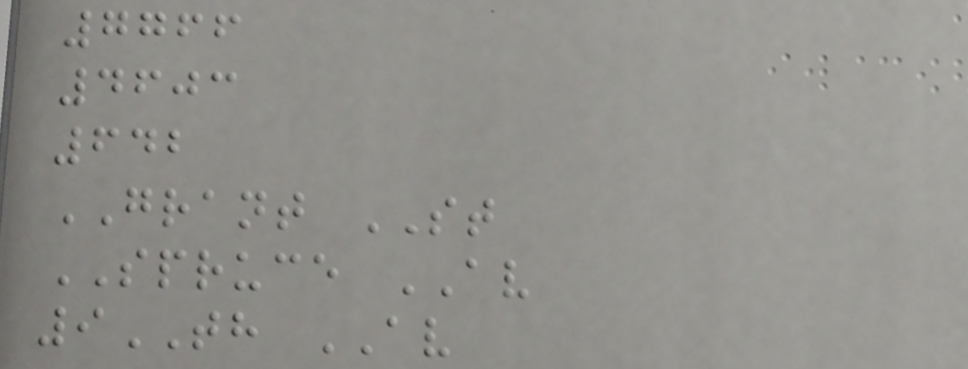7766
4603
642
GRANT ST
SPRUCE AV
9TH AV
